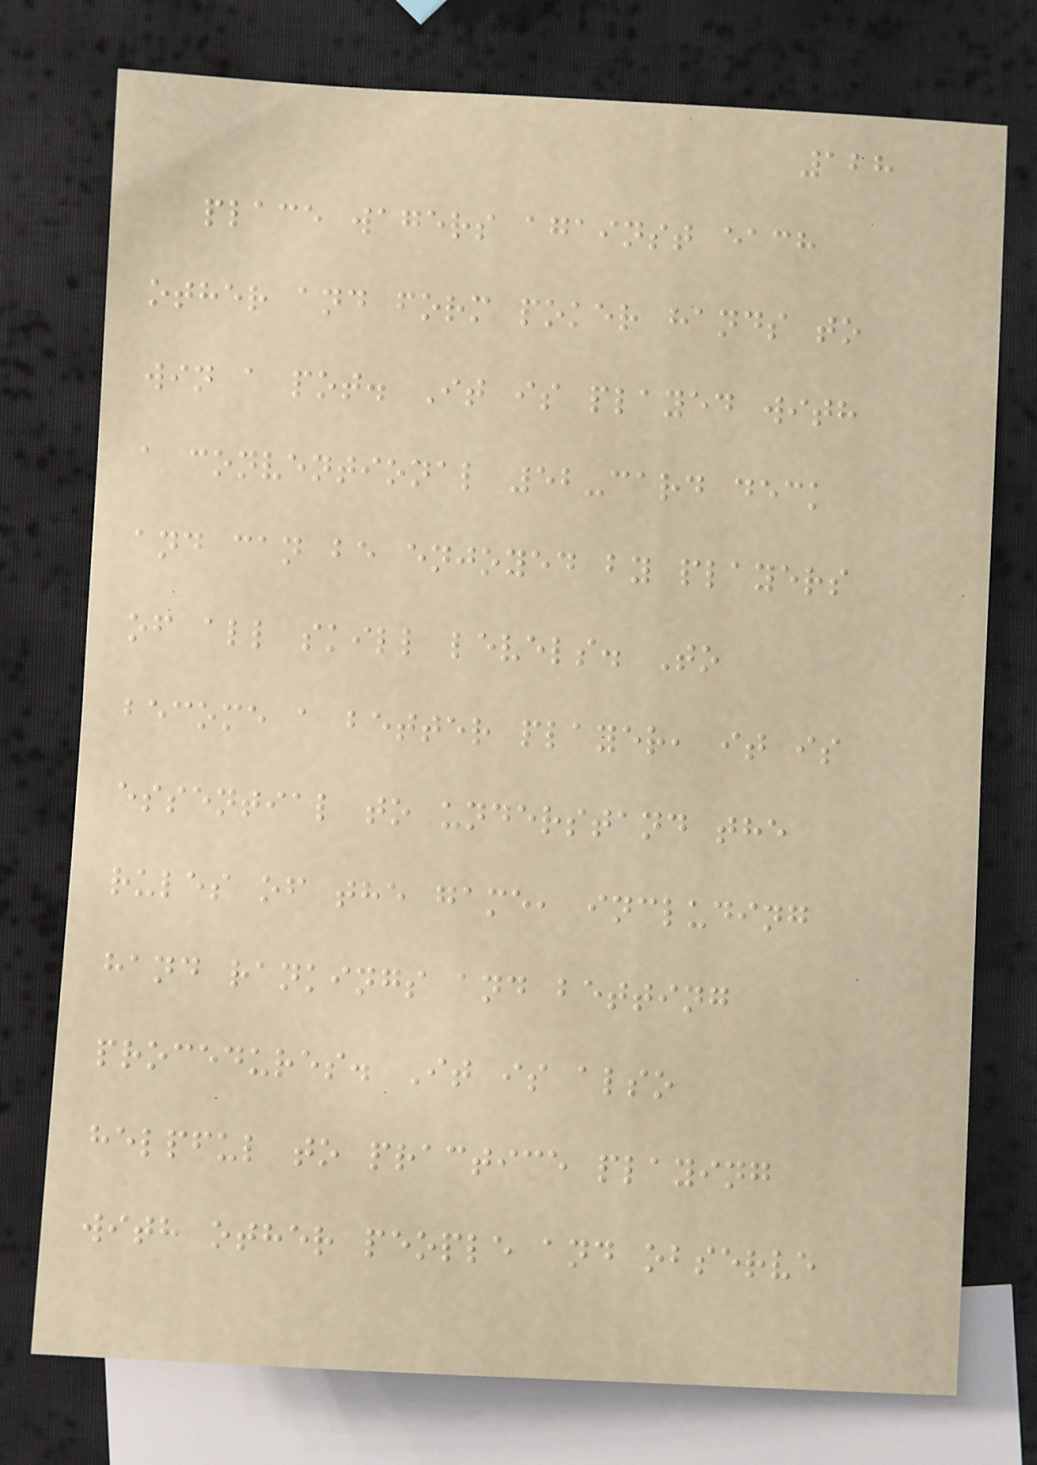128
place wagers against each
other and form poker hands to
win a pot. It is played with
a conventional 52-card deck
and can be enjoyed by players
of all skill levels. To
become a better player, it is
essential to understand the
rules of the game, including
hand rankings and betting
procedures. It is also
helpful to practice playing
with other people and observe
